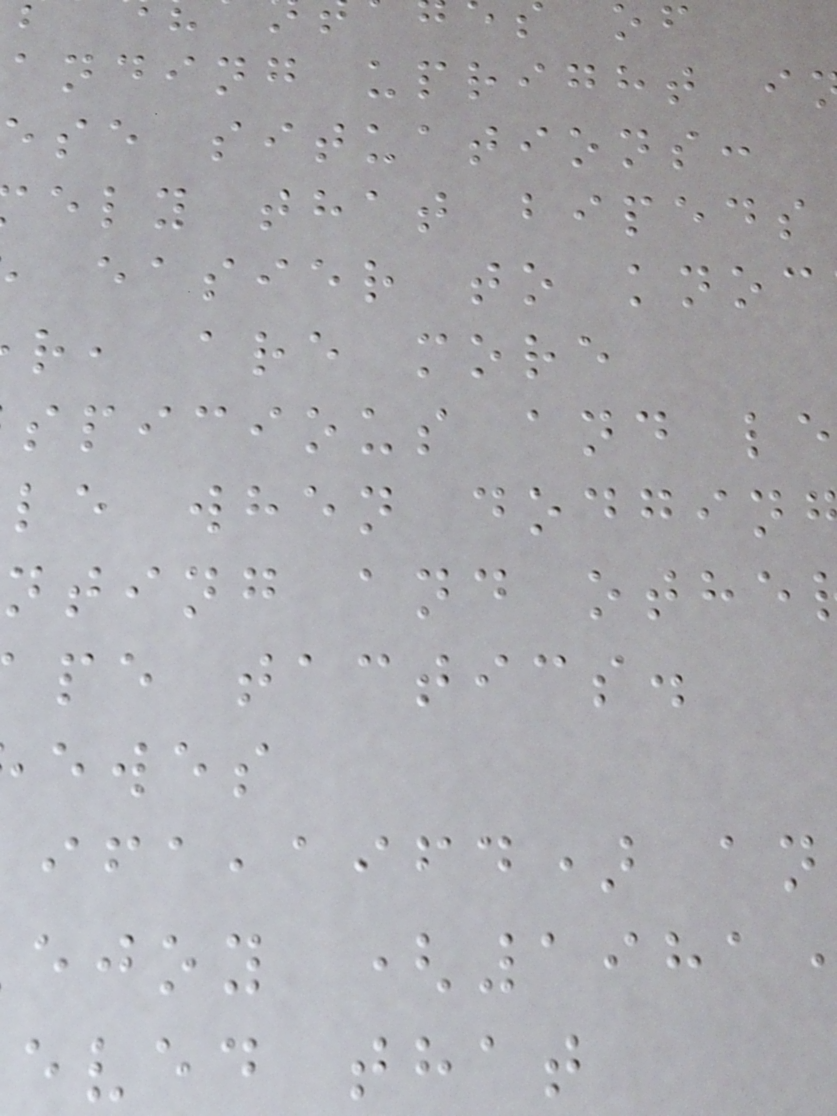anding upright i
ese situations:
ely that bipeds
easier to knoc
r, are more
spicious and le
le when dodgin
nting and othe
pe tactics.
ewes
,aifd) an
ejoy (1981
eved that
